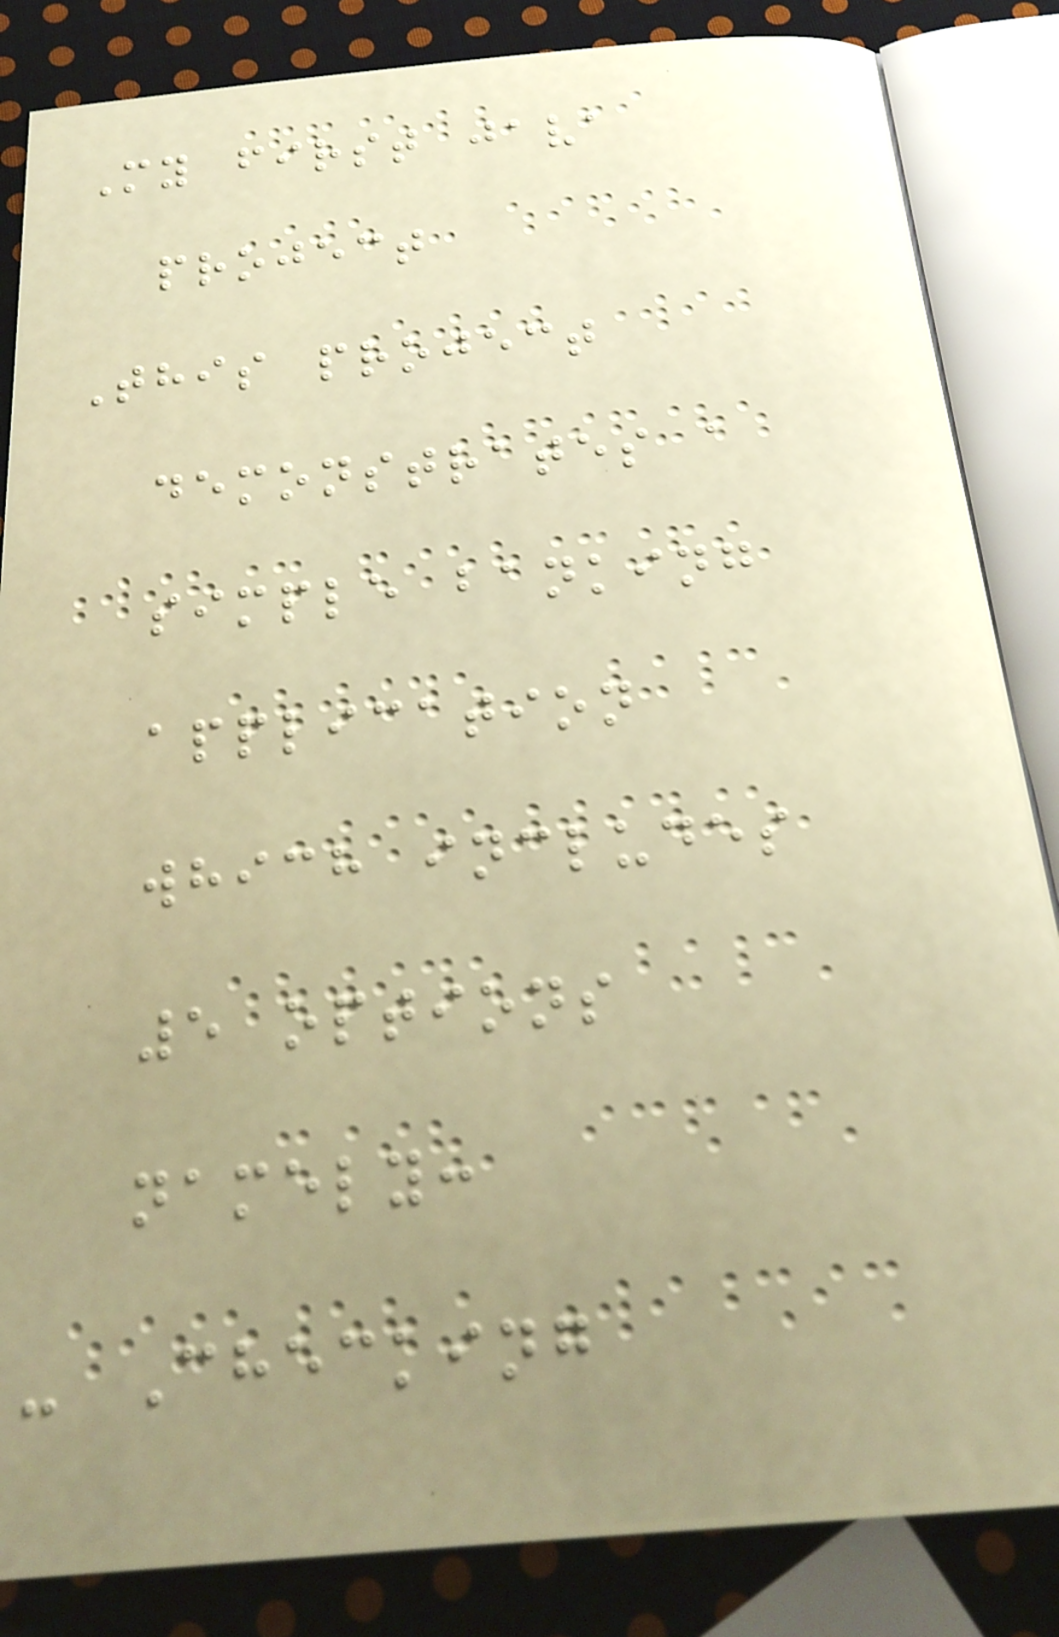My first java
project
This project
demonstrates a
simple banking
application
which includes
5 options
namely:
- Checking
